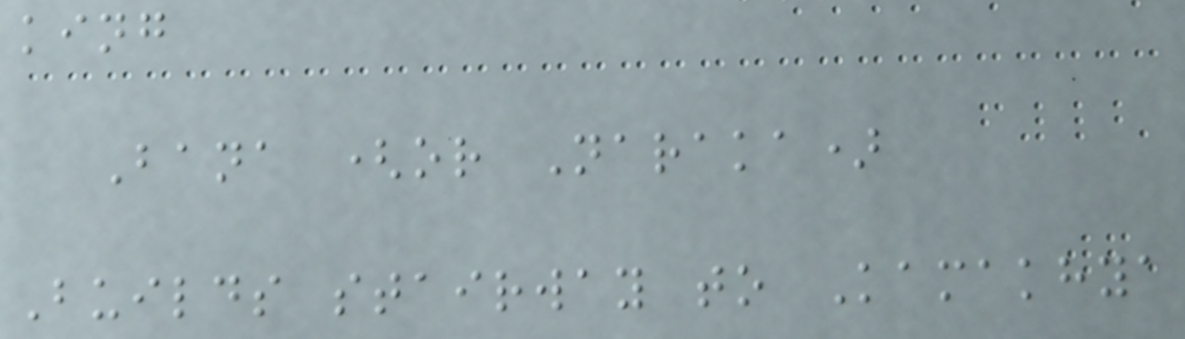king
Bana (or Naraka)
Builds stairway to Kamakhya
